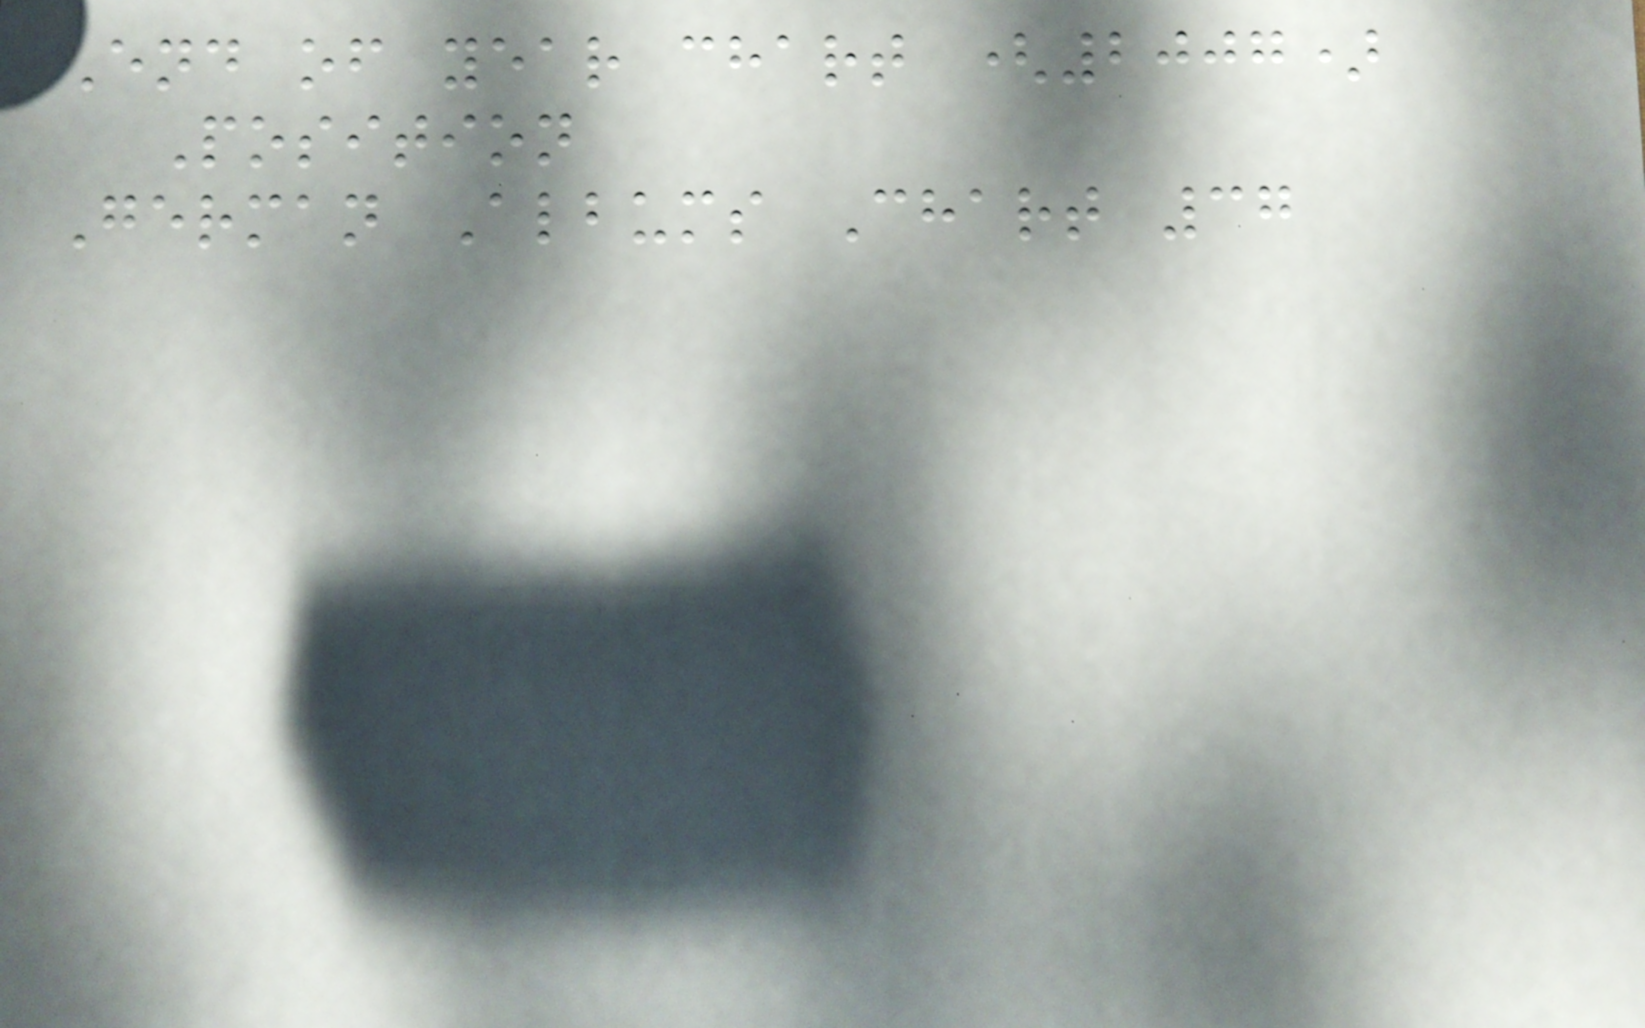End of year chart (2007)
Position
German Albums Chart 37
